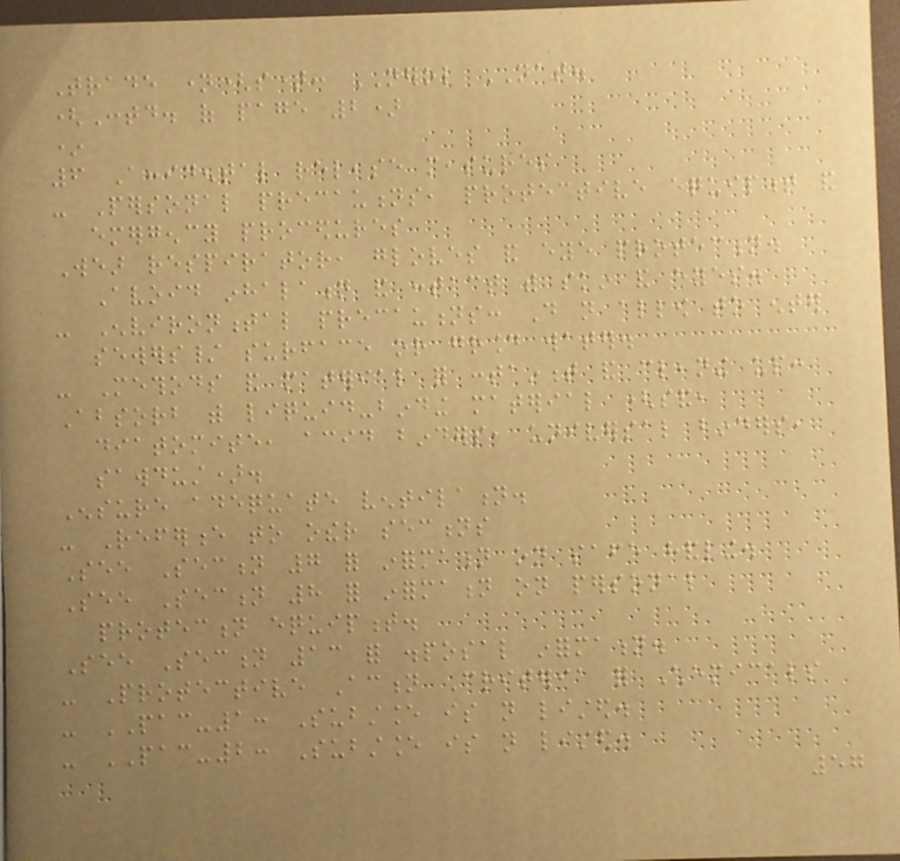Trade name(s): NEROL NAT.
(Contd. of page 2)
*
6 Accidental release measures
- Personal precautions, protective equipment and
emergency procedures
Wear respirator, gloves and eye protection.
Avoid inhalation and contact with skin and eyes.
- Environmental precautions: Do not allow to enter
sewers/ surface or ground water.
- Methods and material for containment and cleaning up:
Absorb with liquid-binding material (sand,
diatomite, acid binders, universal binders,
sawdust).
Ensure adequate ventilation.
- Reference to other sections
See Section 7 for information on safe handling.
See Section 8 for information on personal
protection equipment.
See Section 13 for disposal information.
- Protective Action Criteria for Chemicals
- PAC-1: Substance is not listed.
- PAC-2: Substance is not listed.
57
